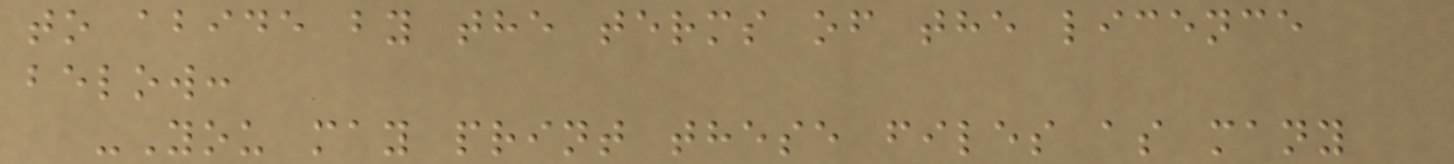to abide by the terms of the licence
below:
-You may print these files as many
